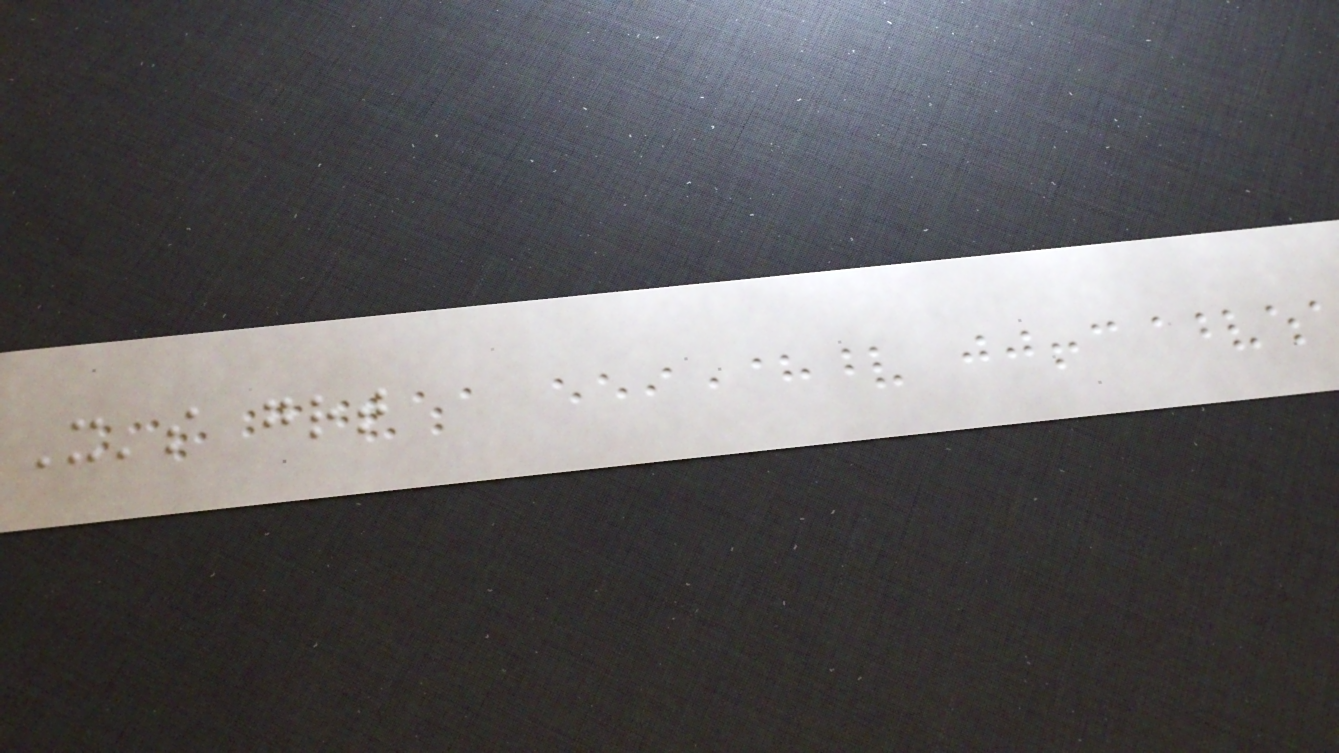It's great
